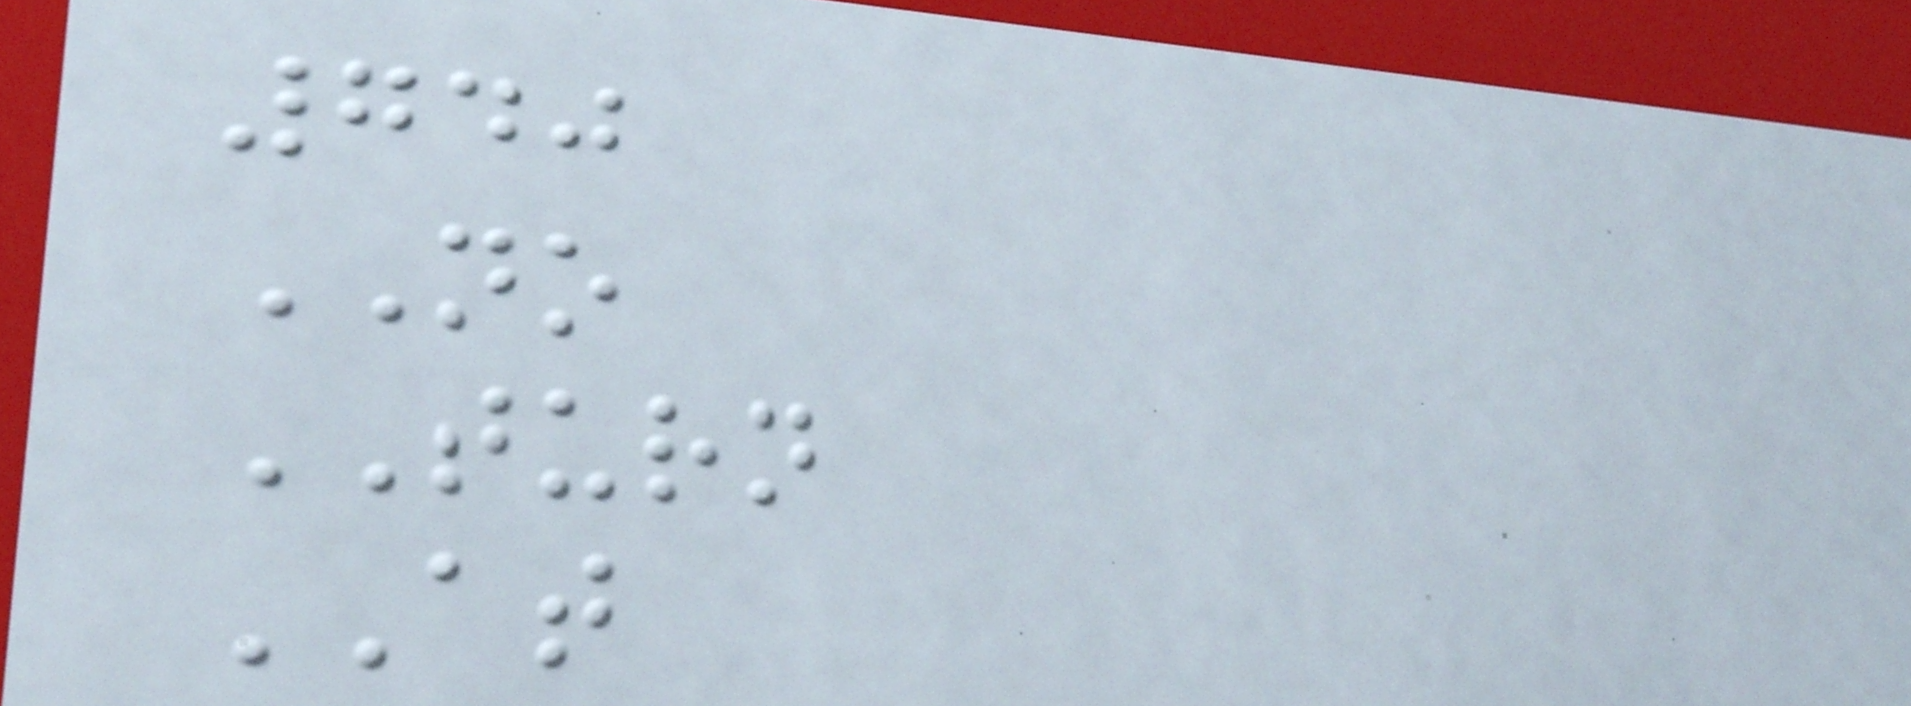740
NO
TURN
AT
